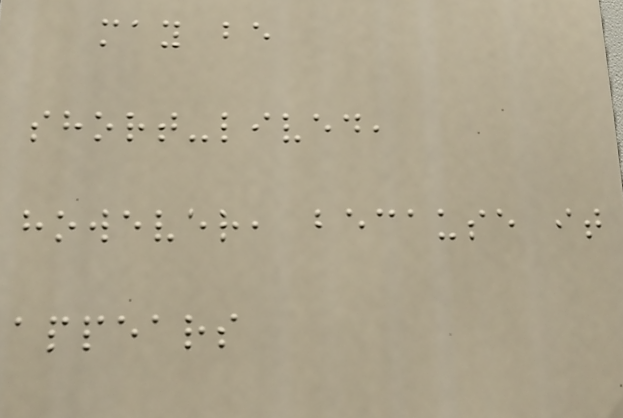may be
short-lived,
however, because it
appears
